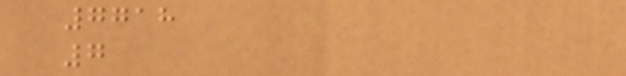7718
7
